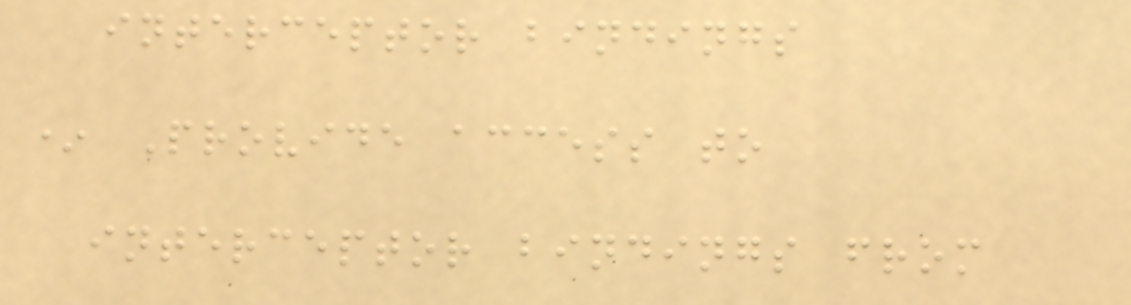interceptor bindings
* Provide access to
interceptor bindings from
